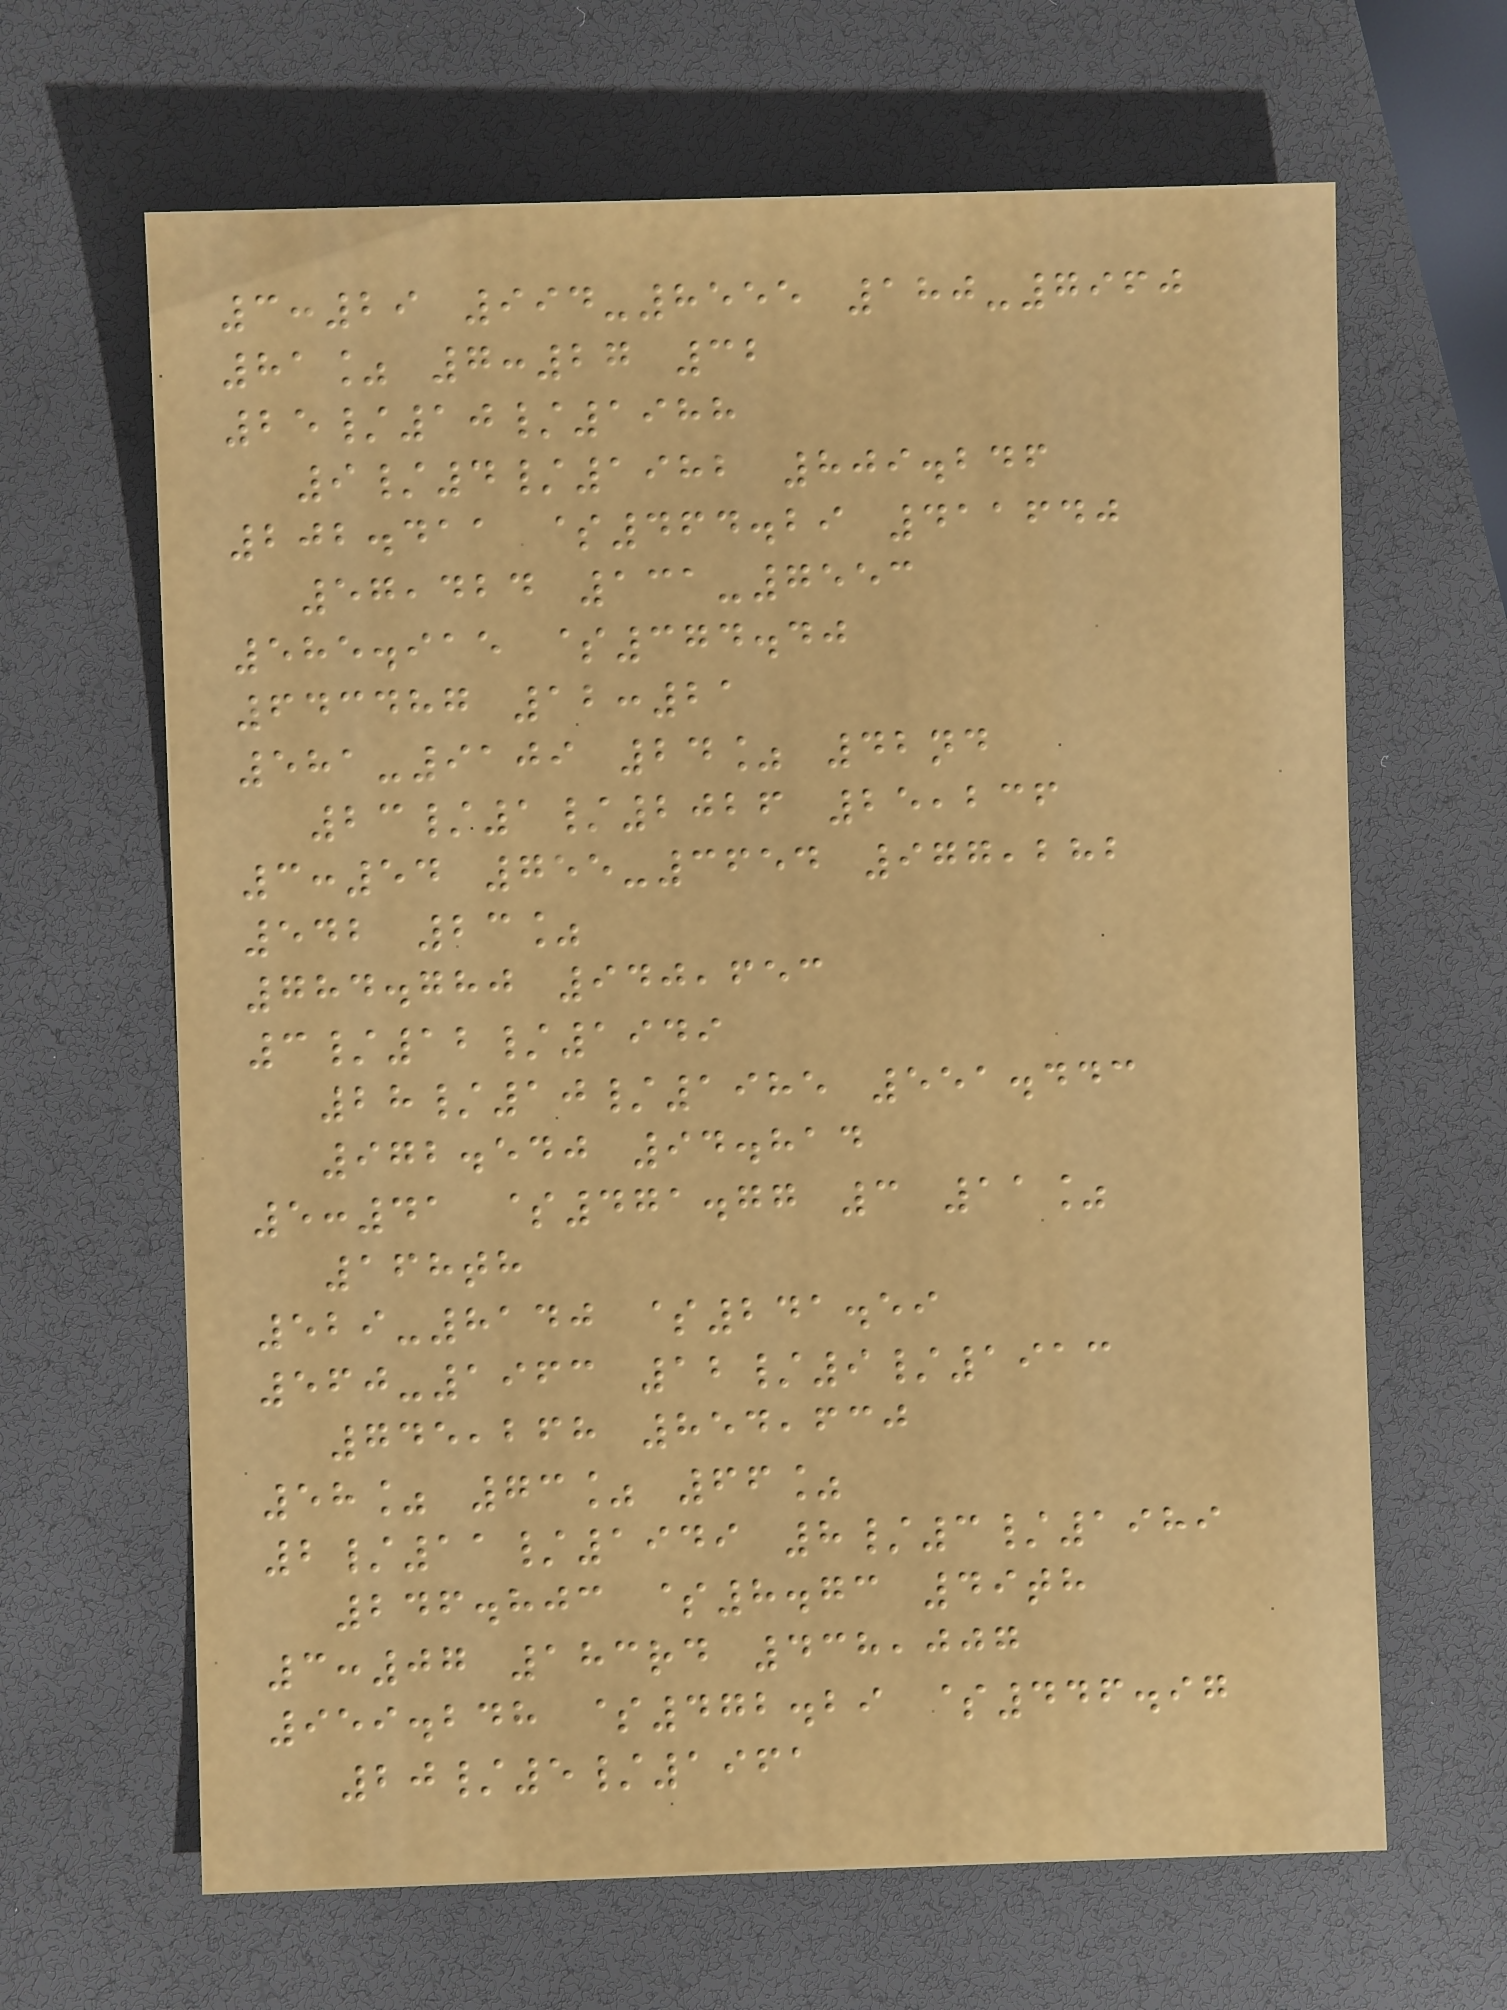3:29 994-8555 180-7960
81% 7:27 32
25/10/1988
9/4/1982 809.246
202.411 $464.29 411640
57,424 131-7553
585.915 $374.40
643487 12:21
581-9109 24% 42nd
23/1/2026 25,236
3:54 755-3654 977,282
542 23%
784.780 940,653
3/12/1949
28/10/1985 551.443
972.540 94.814
5:41 $471.77 3 11%
168th
529-8140 $241.59
560-1963 12/9/1913
745,268 854,630
58% 73% 66%
2/11/1949 8/3/1989
246.803 $8.73 49th
3:07 183rd 438,007
959.248 $472.29 $446.97
20/5/1961
